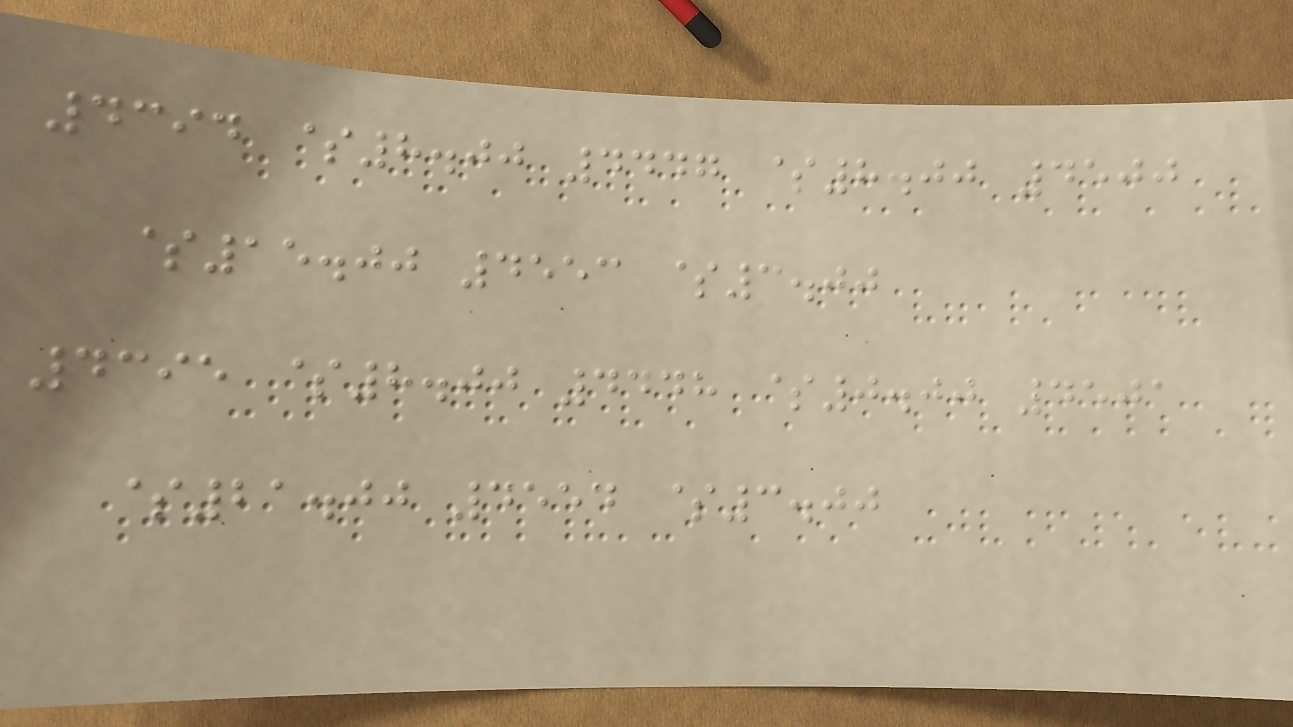4394 $8.00 4447 $8.00 4500
$15.00 4553 $3.00
4395 $8.00 4448 $0.00 4501
$21.00 4554 $3.00
